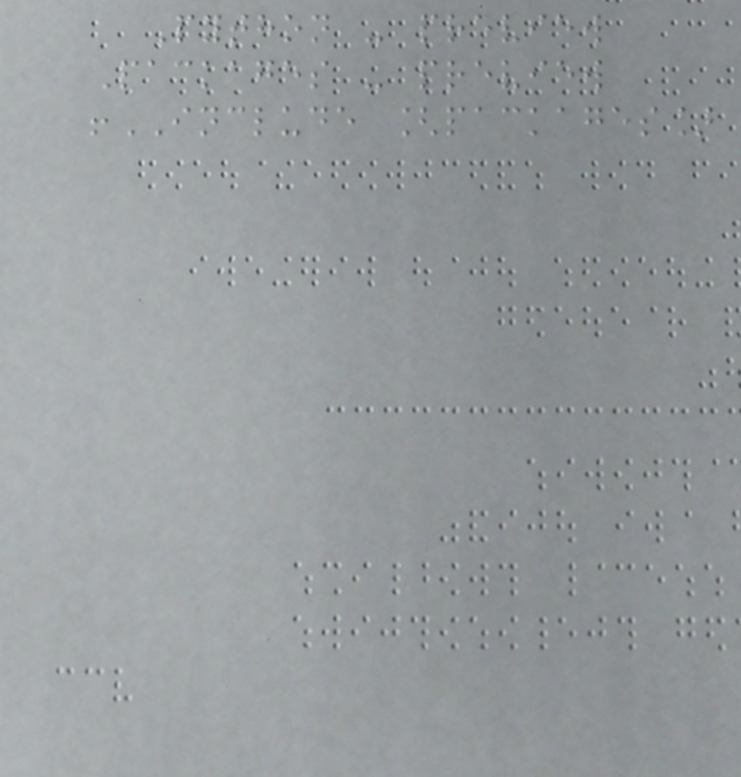Python - preview
Packages - preview
!INCLUDE [packages]
